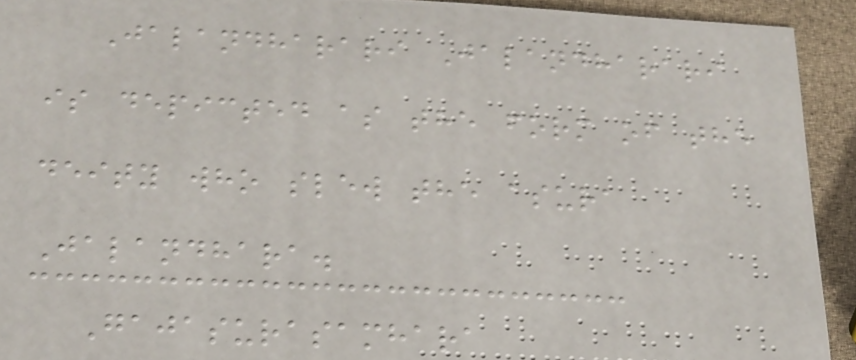Jalandharari Jalandharari
is depicted as the form of the
deity who slew the asura
Jalandhara.
Gajasurasamhara
